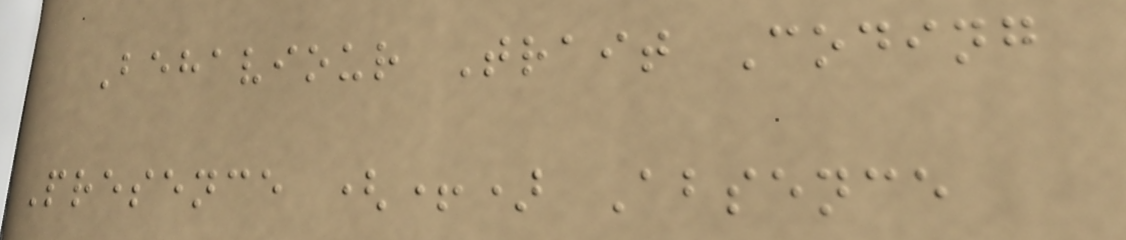Behaviour Trait Coding
Presence (+) Absence
